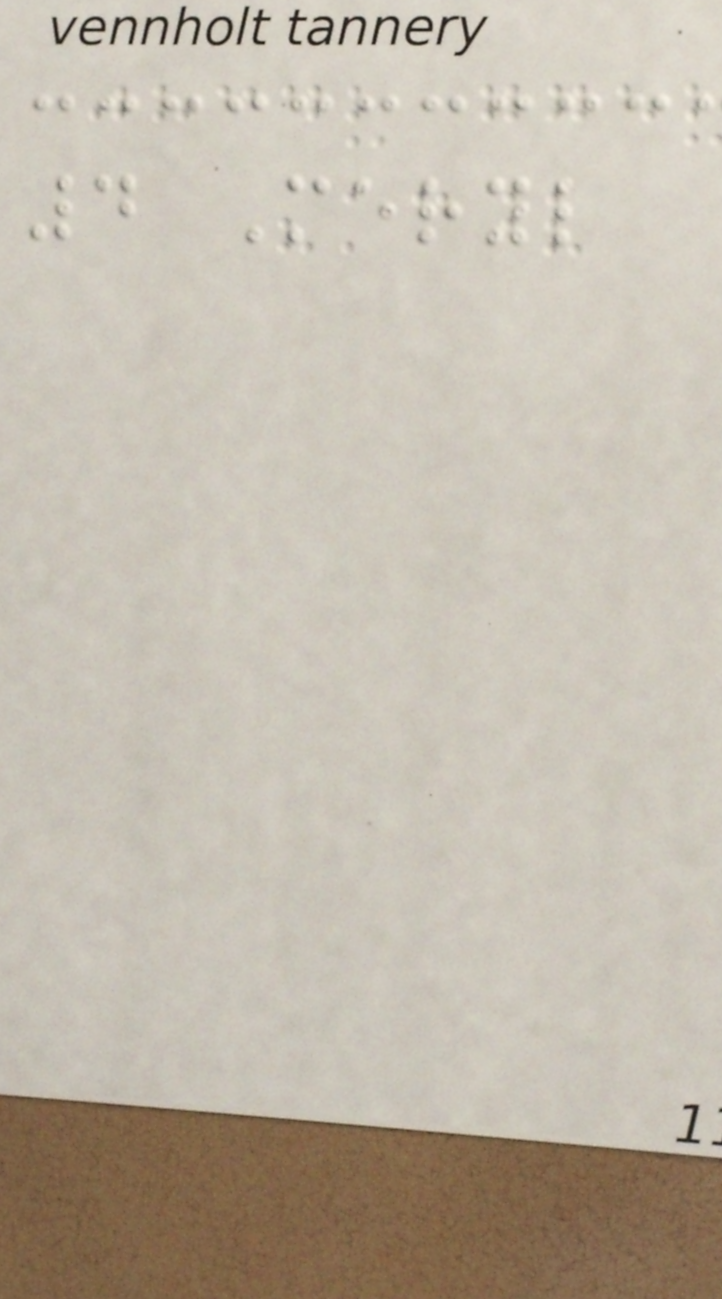4 Meryl
